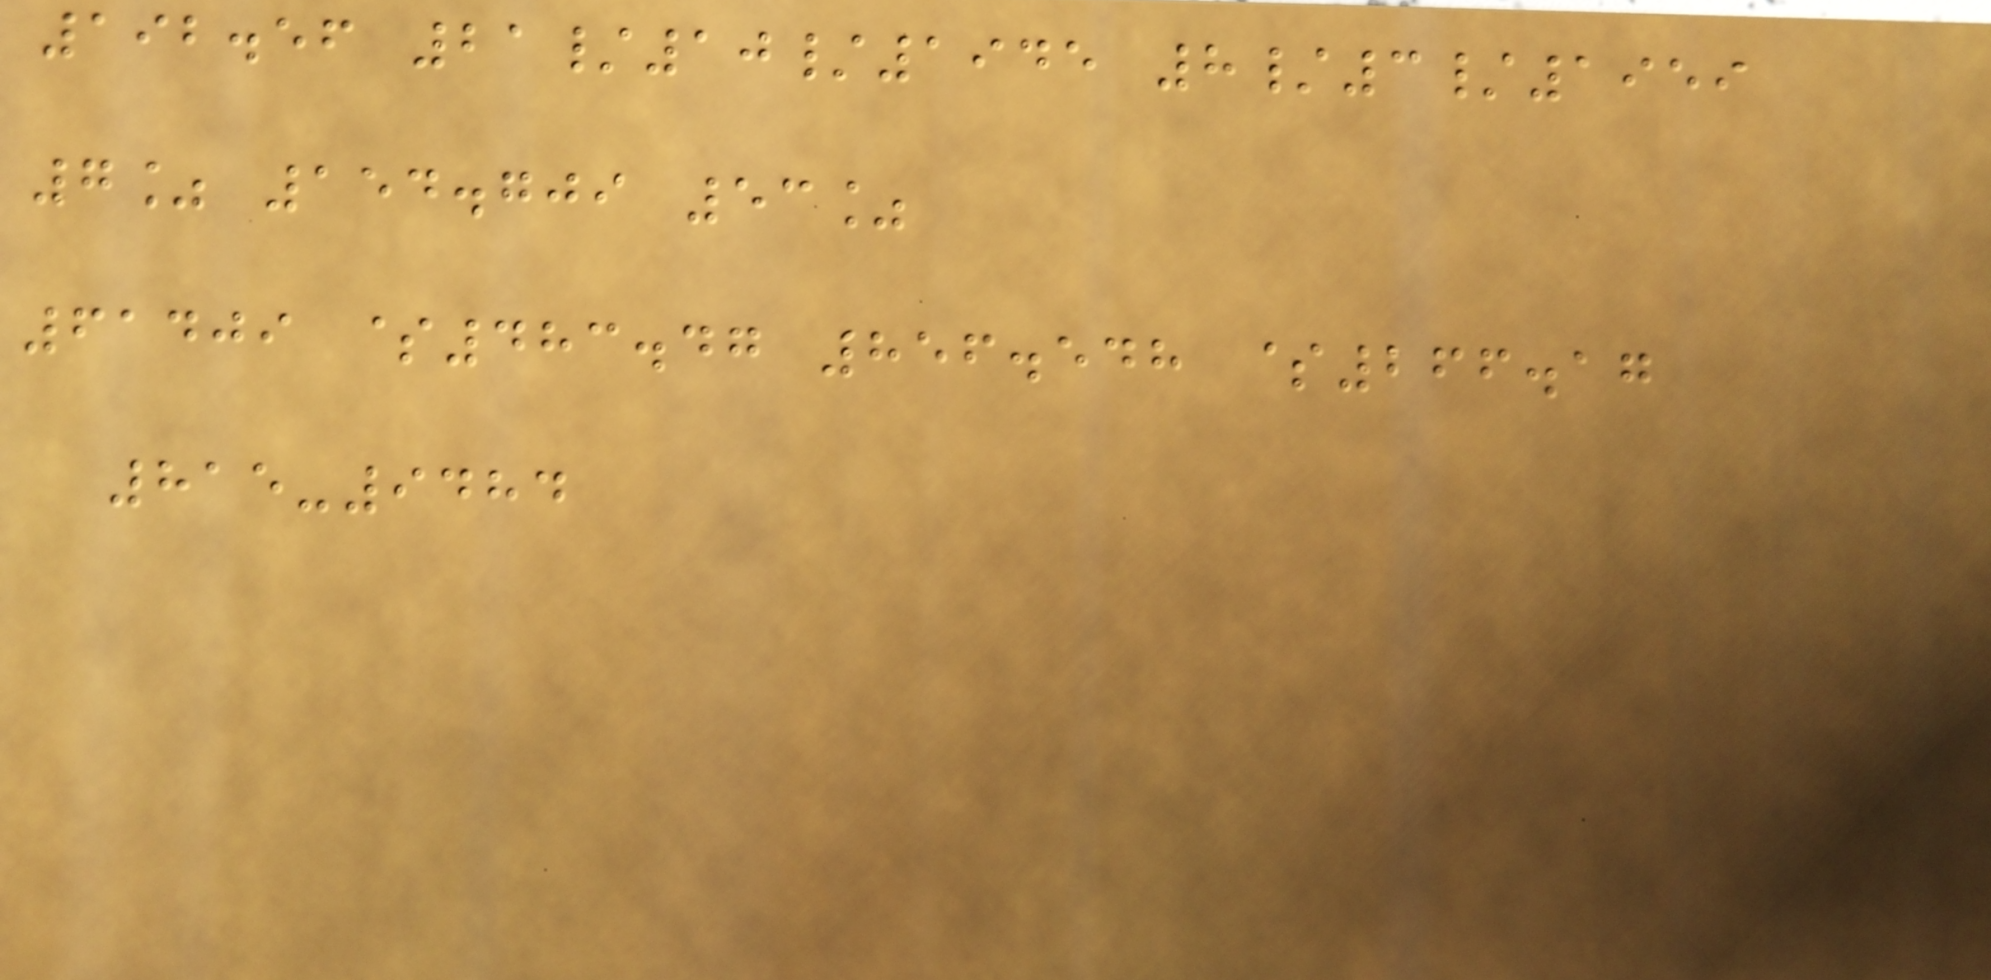192.56 21/10/1945 8/3/1959
7% 154.709 53%
61409 $483.47 856.548 $266.17
815-9484
